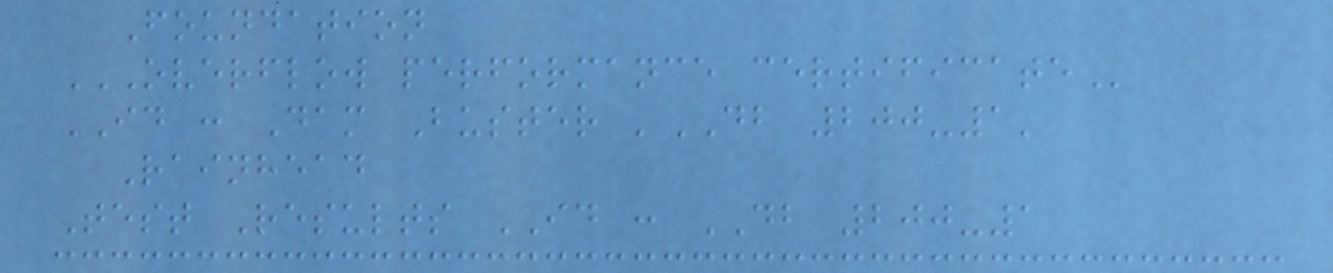Foundation
OVERFLOW PERFORMANCE CERTIFICATE
ID : Dam Buster 'DB 200-1'
Rainhead
Test Results ID : DB 200-1
